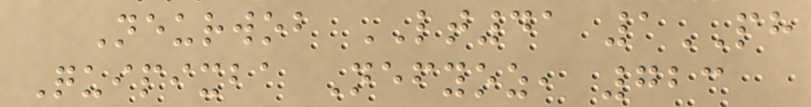Neurwob LT41 1PH
Quipixba Nefyoz, 723
